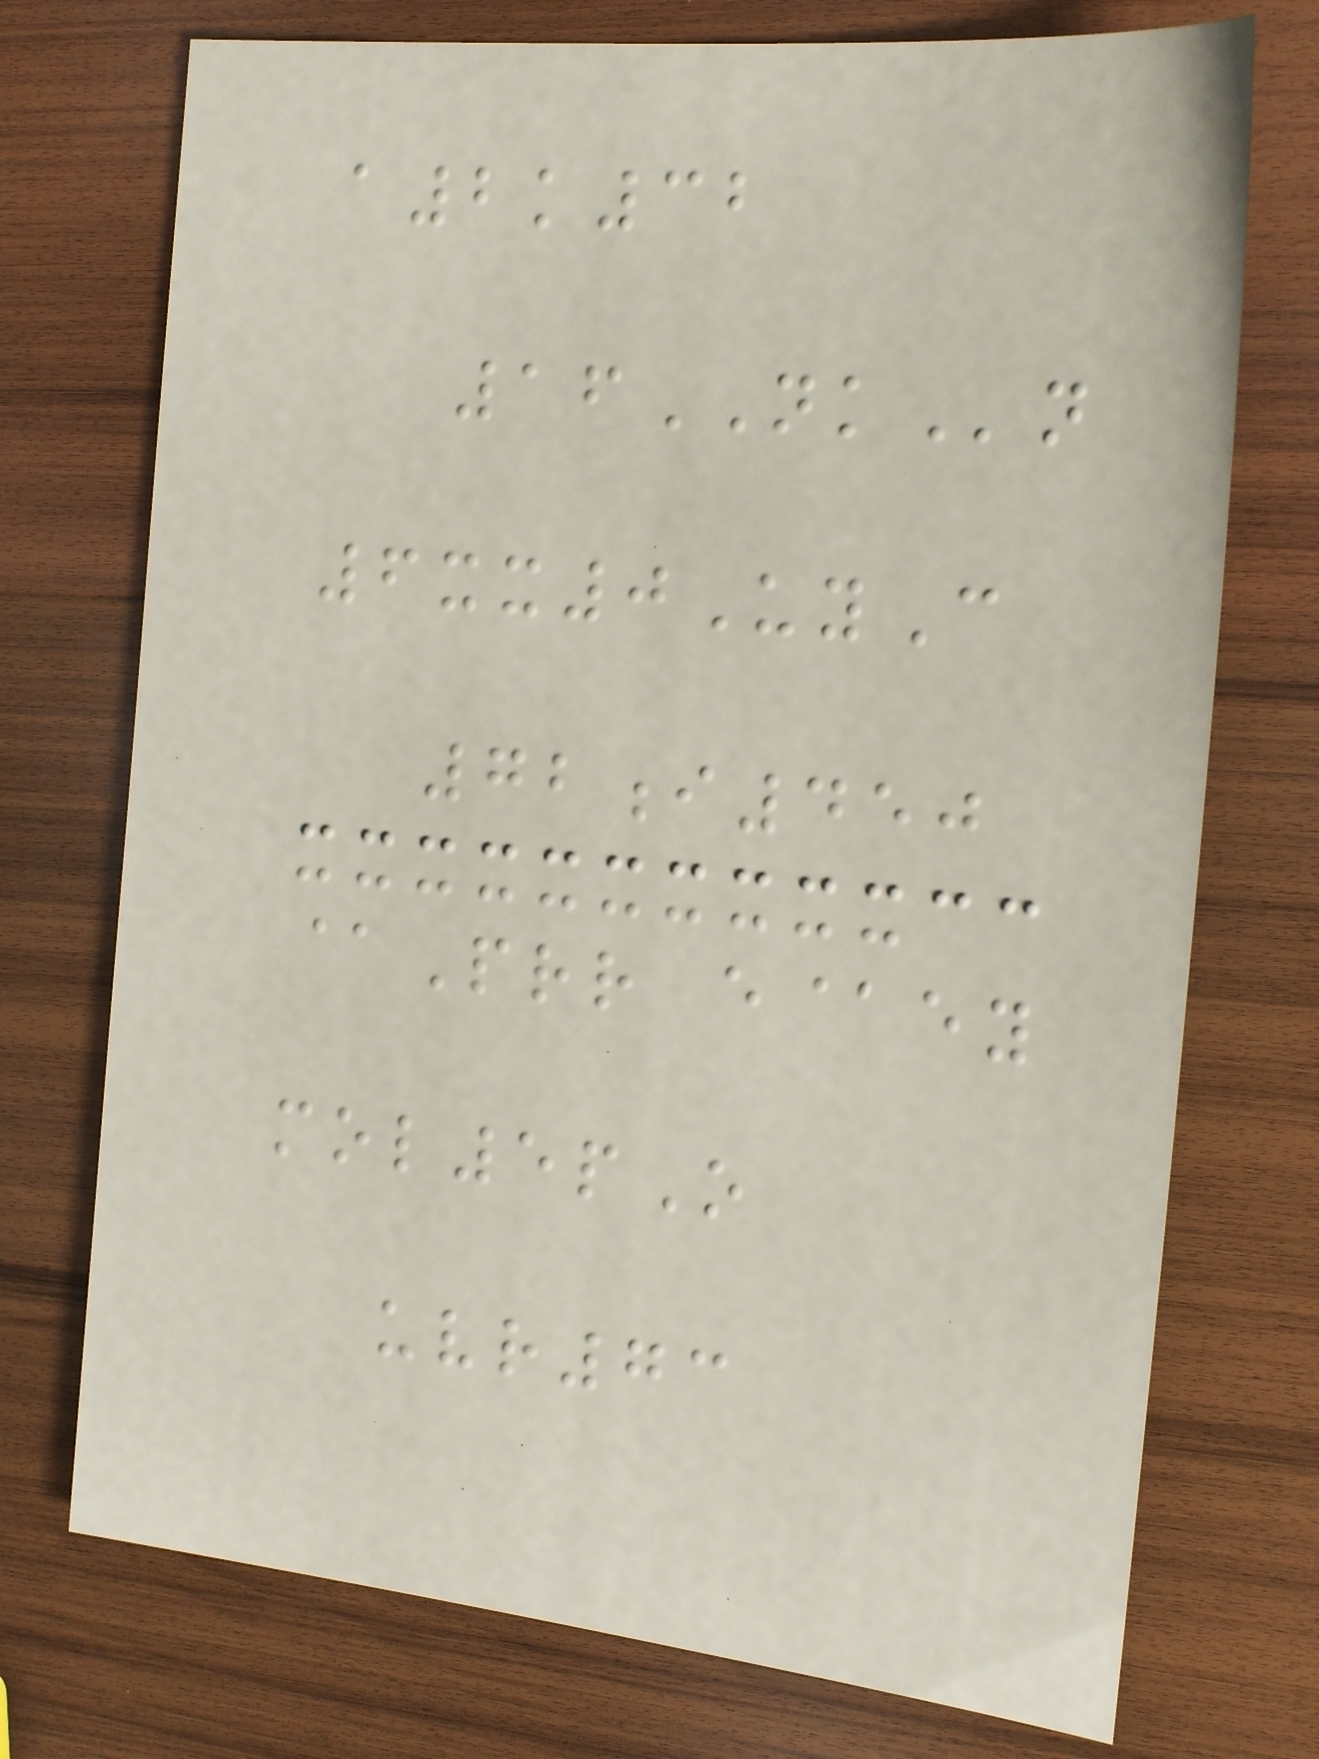a2k32
16NKn
6xx0UyC
72i450
@Prr e@ey
mol5pO
uvr73
